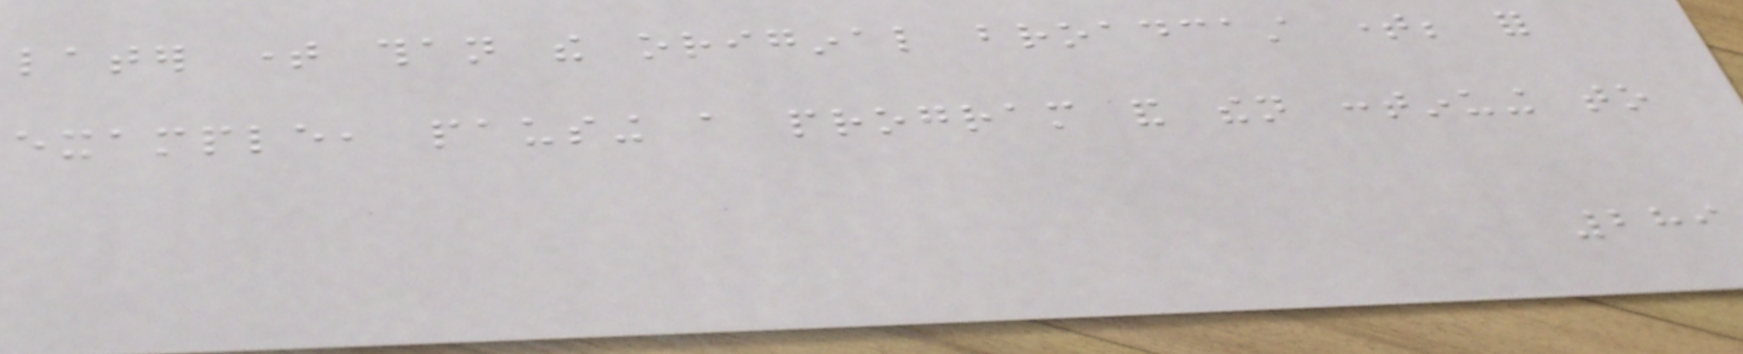later time than the original broadcast time; for
example, pausing a program and then continuing to
289
